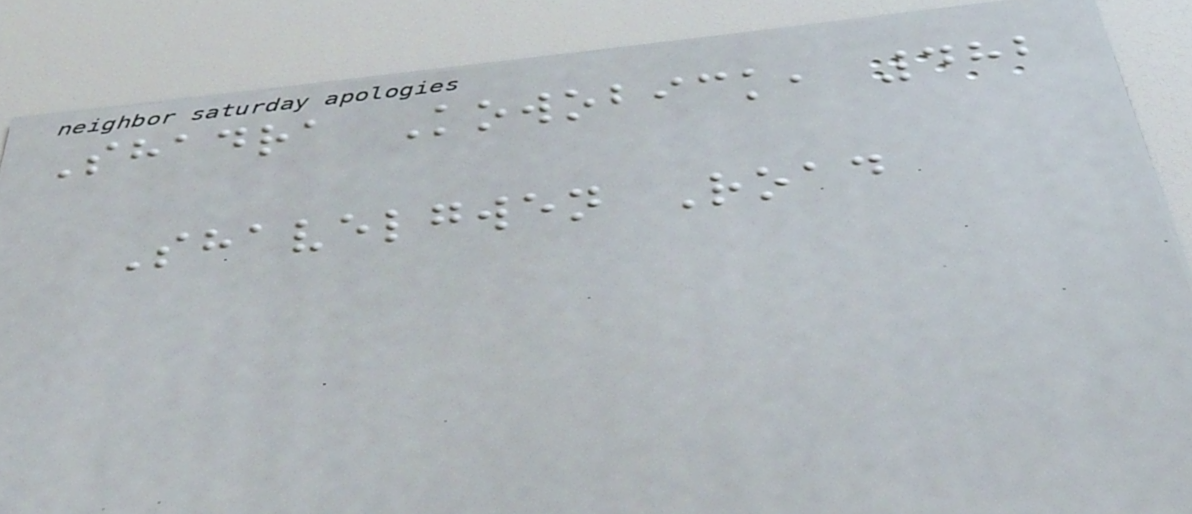Shadra Kowobick, 482
Shavelgwen Road
